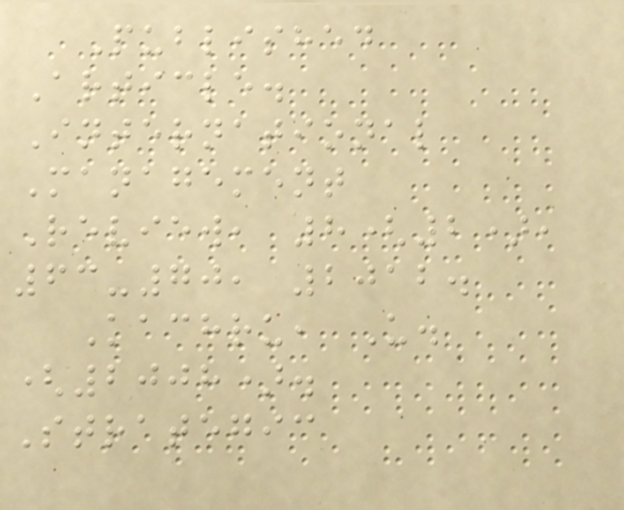Published
Article.
International
Management
Review, 8(2),
63-70, 2012.
Kachru, U.
(2008).
Strategic
